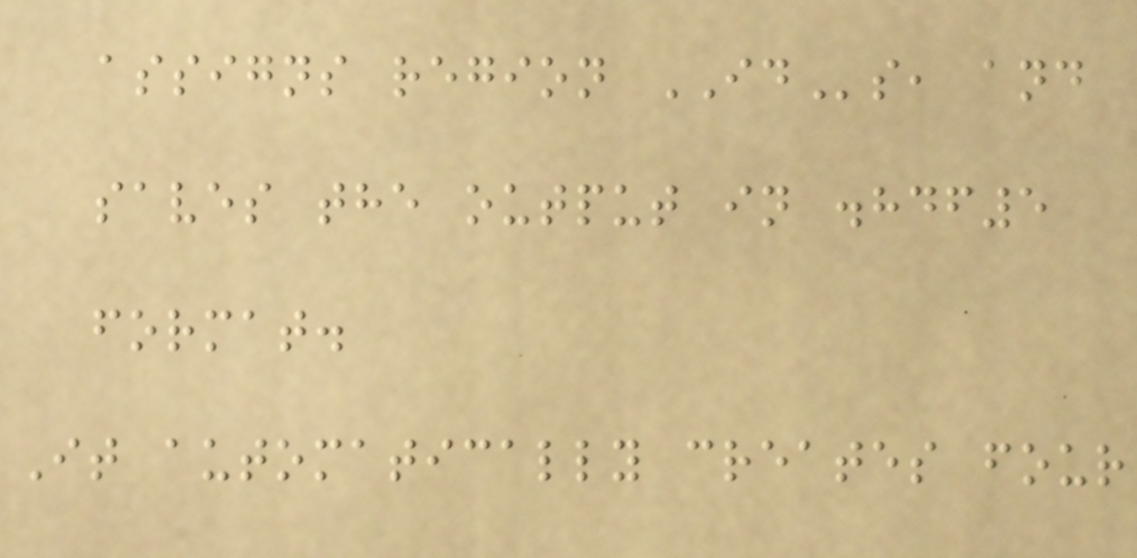assigns region IDs, and
saves the output in .hdf5
format.
It automatically creates four
